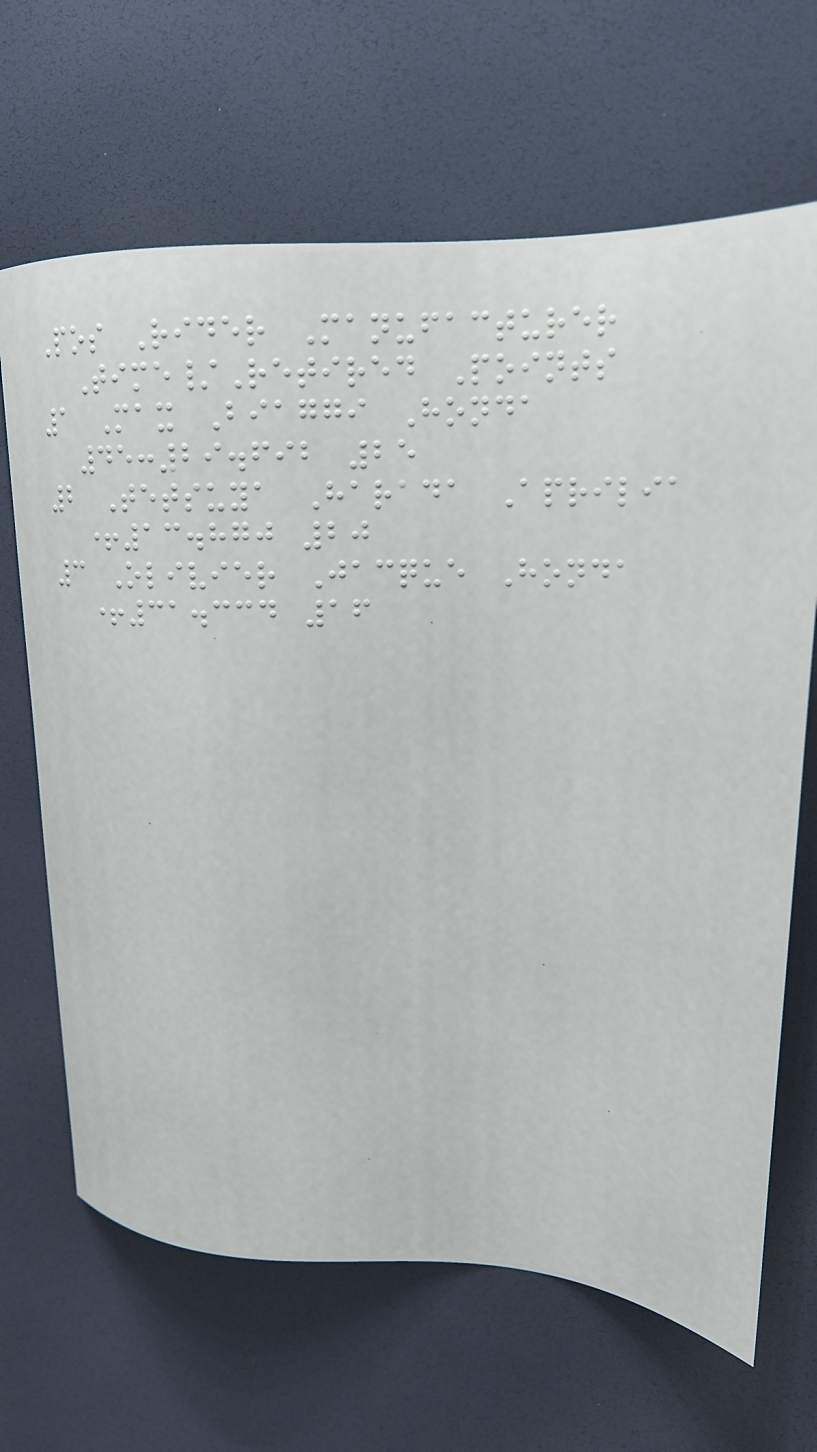Pos Rider Manufacturer
Time/Retired Points
1 Max Biaggi Honda
45:29.692 25
2 Tetsuya Harada Aprilia
+13.870 20
3 Olivier Jacque Honda
+31.334 16
